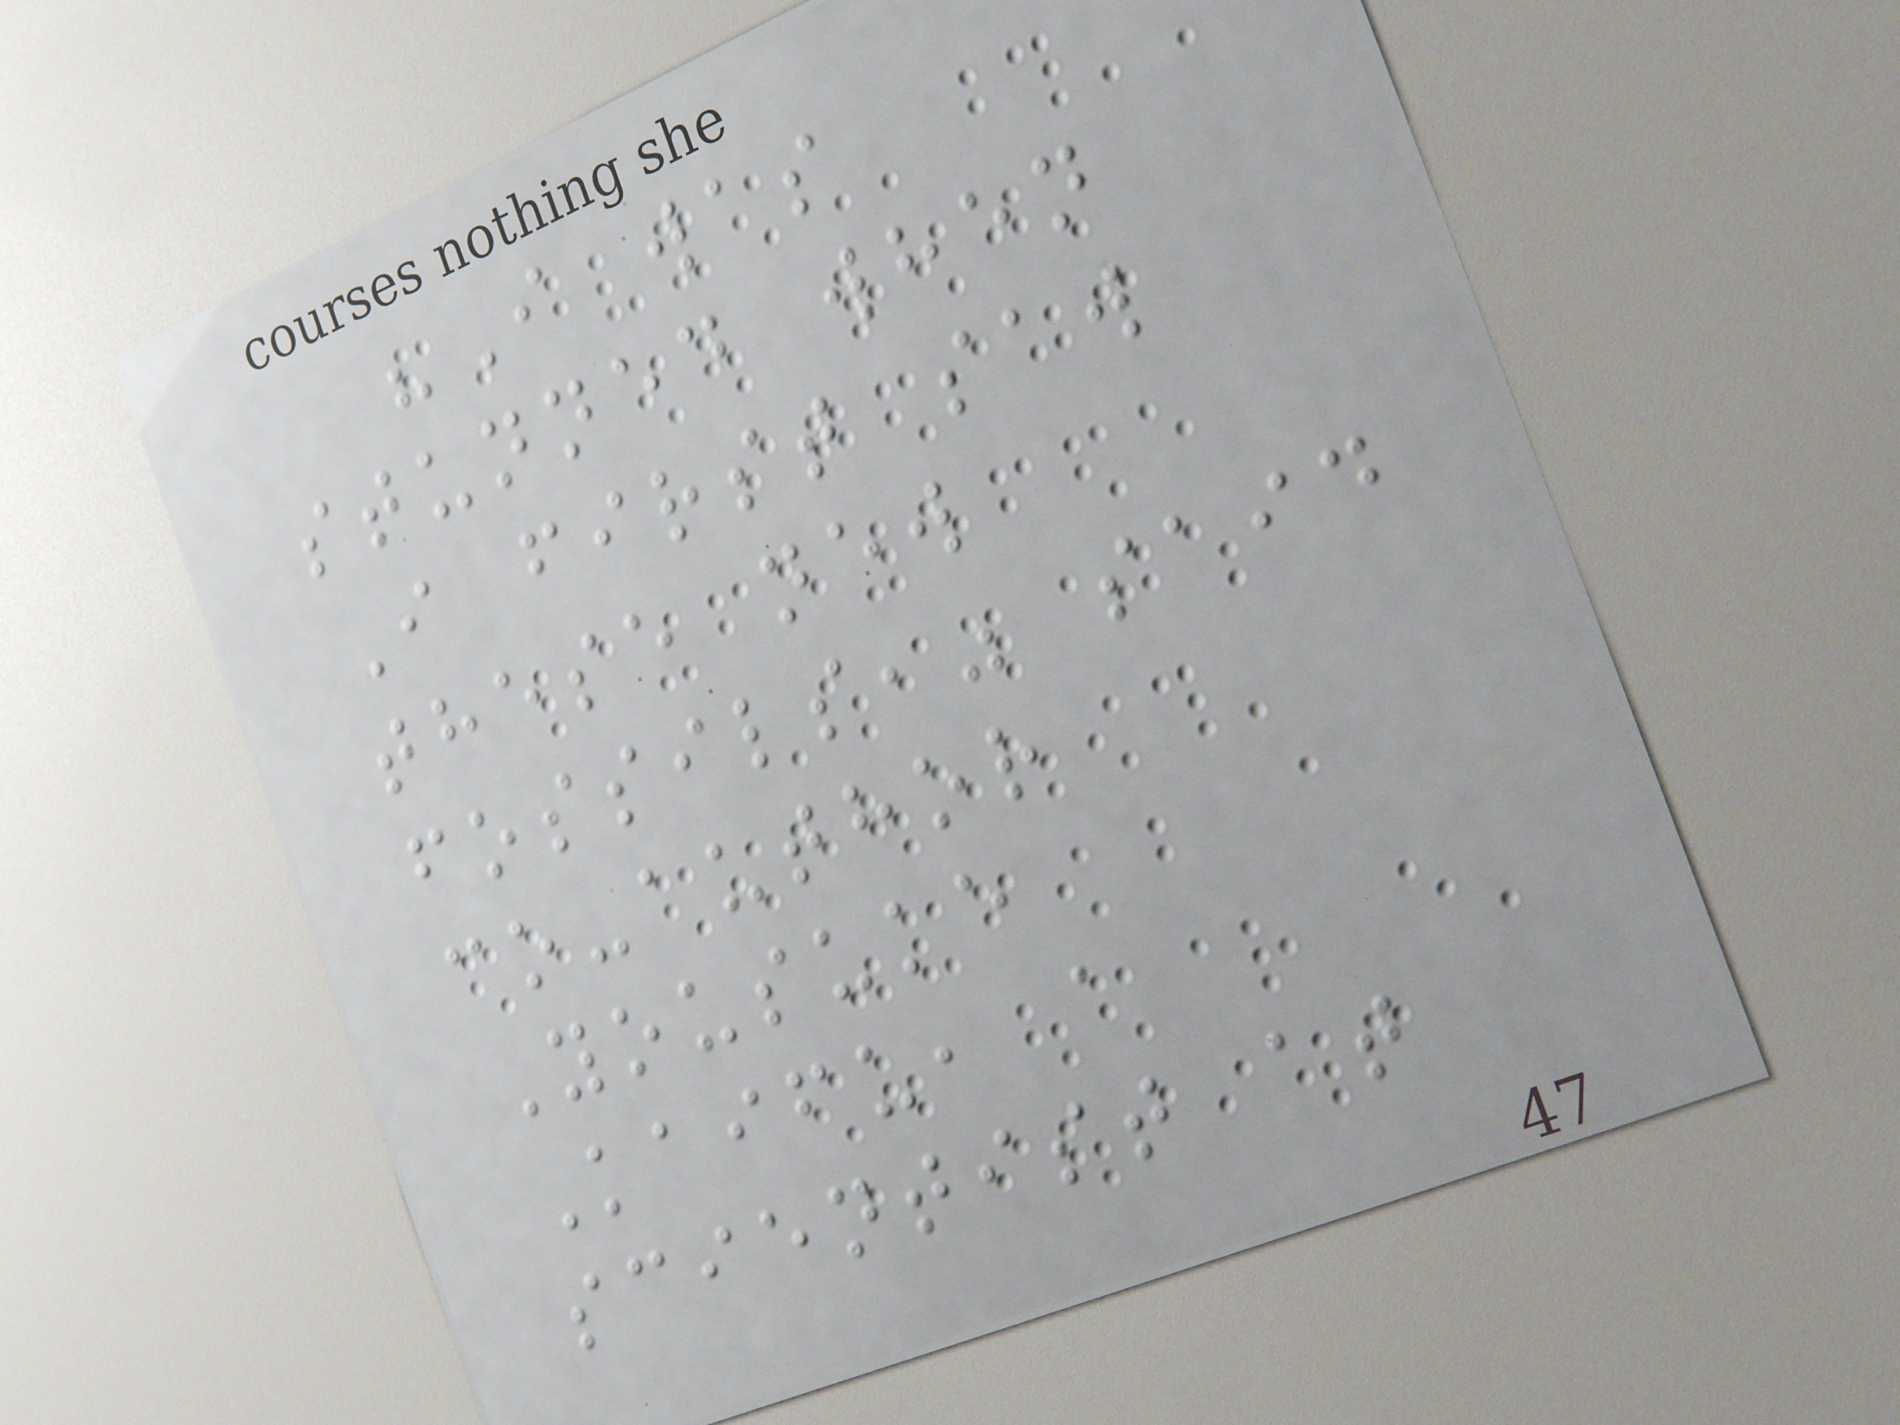"I was
stunned when
I first saw
these new
fossils," said
co-author
Yousuke
Kaifu, a
scientist at
